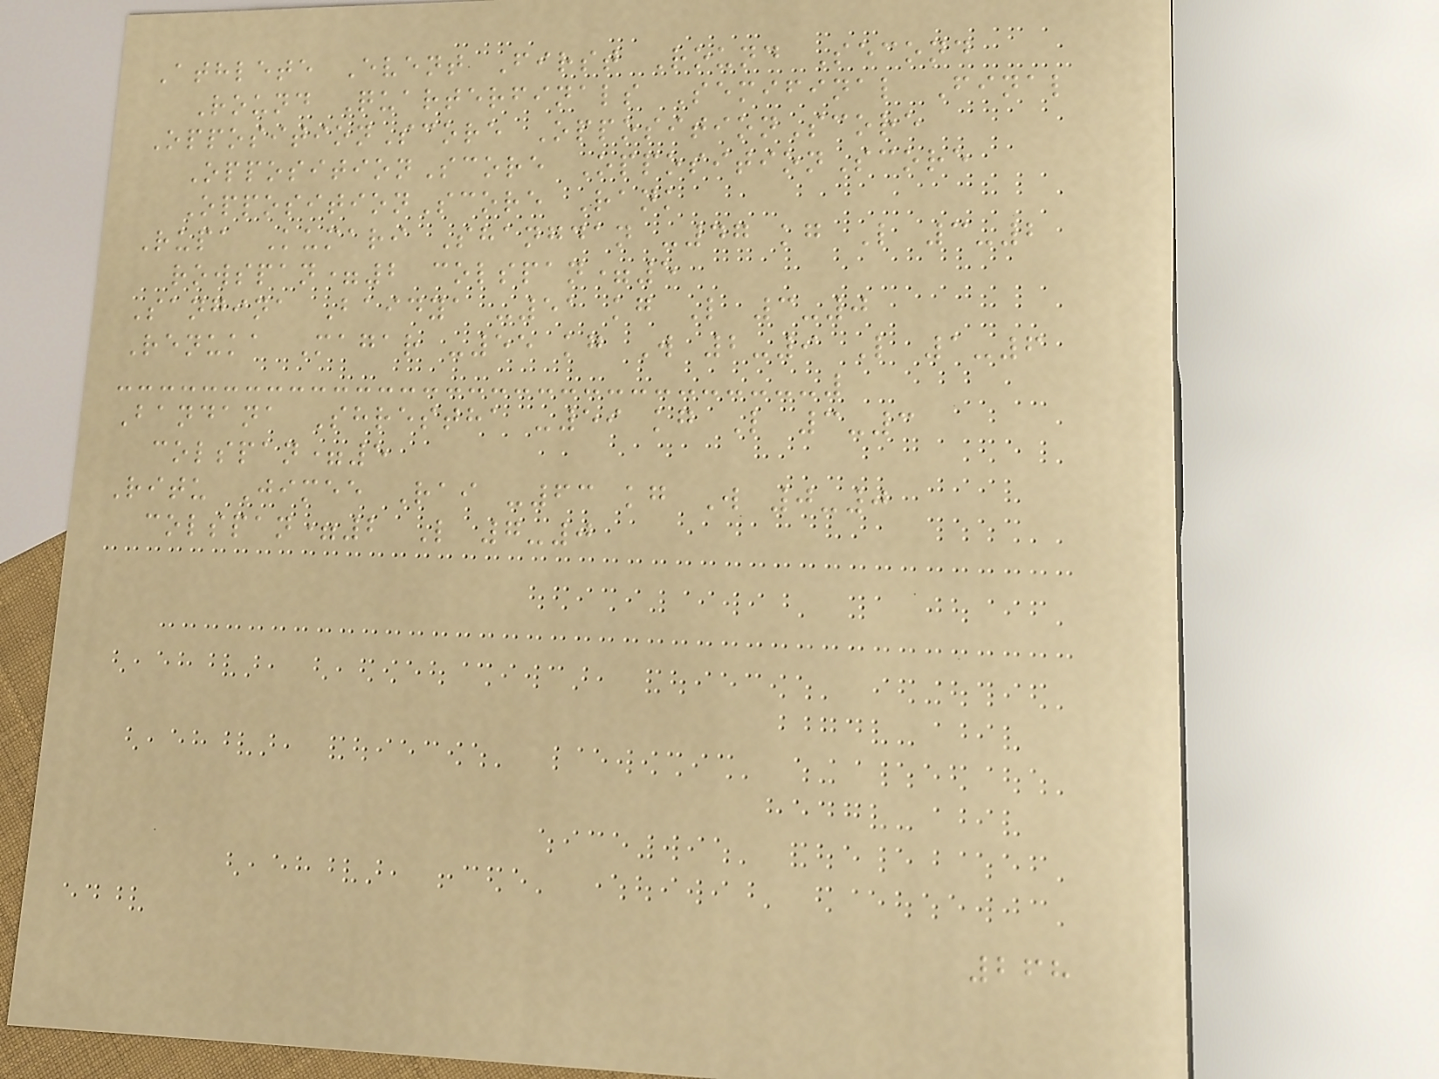Athlete Event First Round Second
Round Quarterfinals Semifinal Final
OppositionScore OppositionScore
OppositionScore OppositionScore
OppositionScore Rank
Rupa Kumari Shangdan -47 kg L 3-2
rowspan=2 colspan=5
Sangina Baidya -51 kg L 3-0
Renuka Magar -55 kg W 2-9 L 1-6
Bandana Shrestha -59 kg L 3-3
colspan=5
Ritu Jimee Rai -63 kg W 0-0
colspan=2 L 7-0
268
